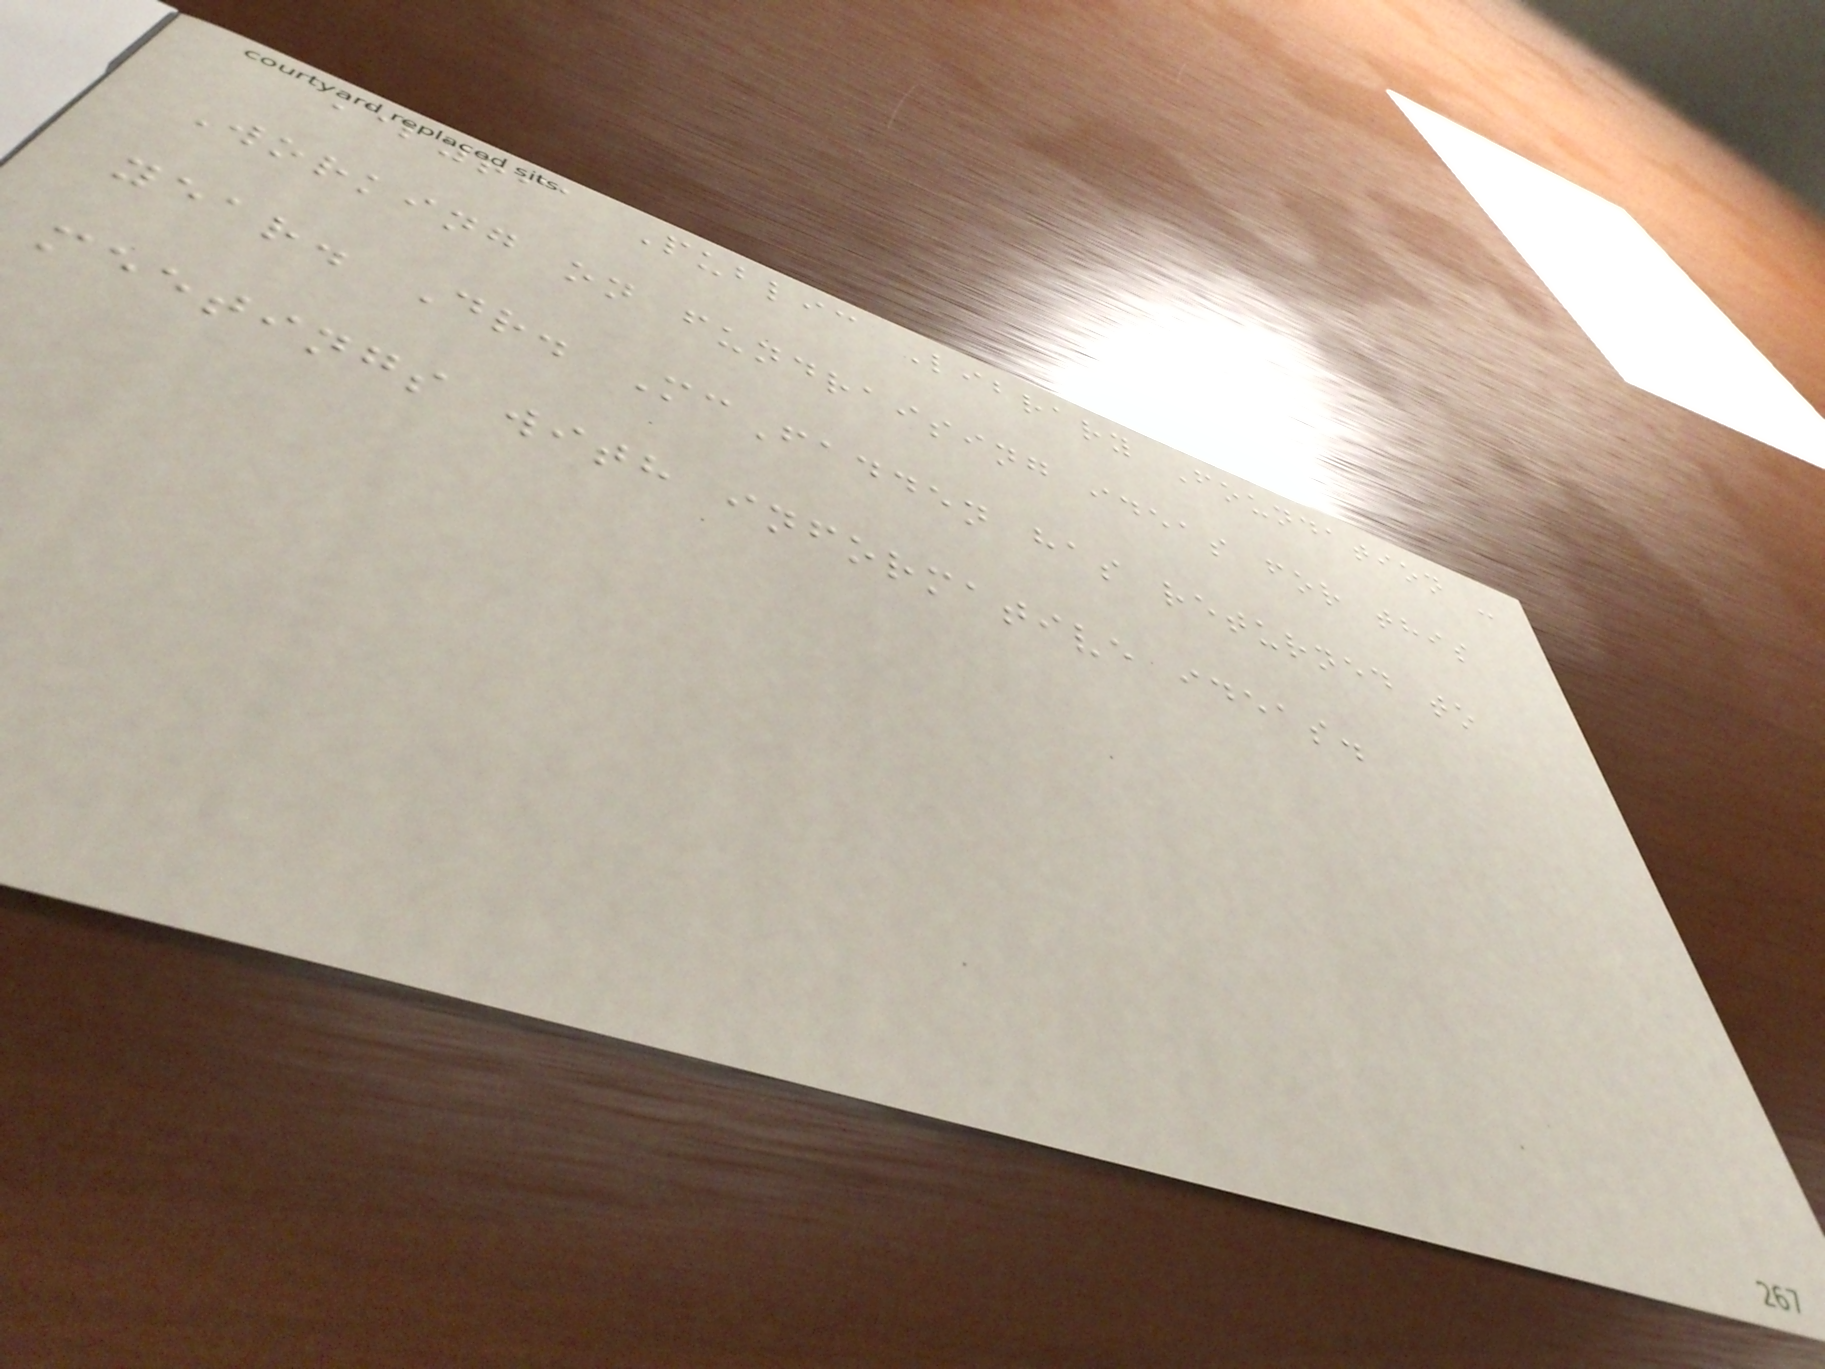Elyria Public Library Foundation -
Working on fundraising ideas for this
year. Dr. McFadden has returned to
meetings with informative ideas.
